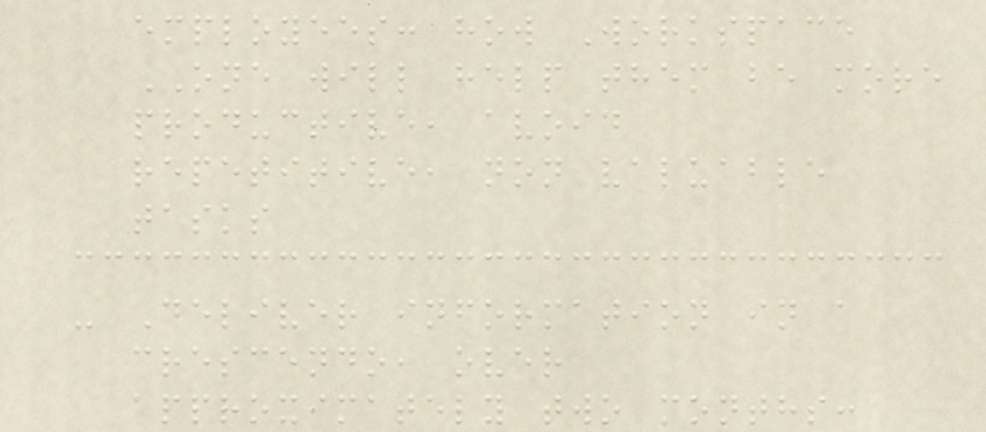employees: how Workspace
ONE will help them be more
productive, avoid
repetitive, non valuable
tasks
- Deliver information in a
crescendo, over
approximately two months:
